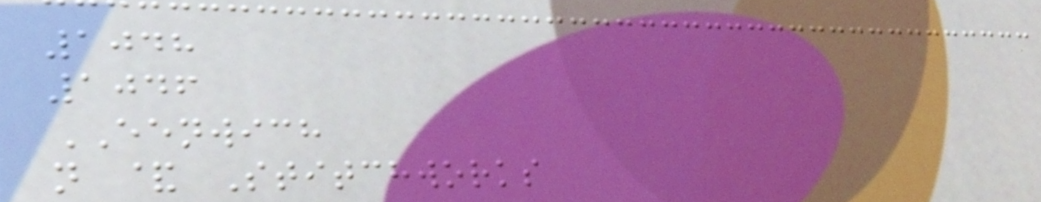1048
1046
EENWICH
n & Stitchworks
